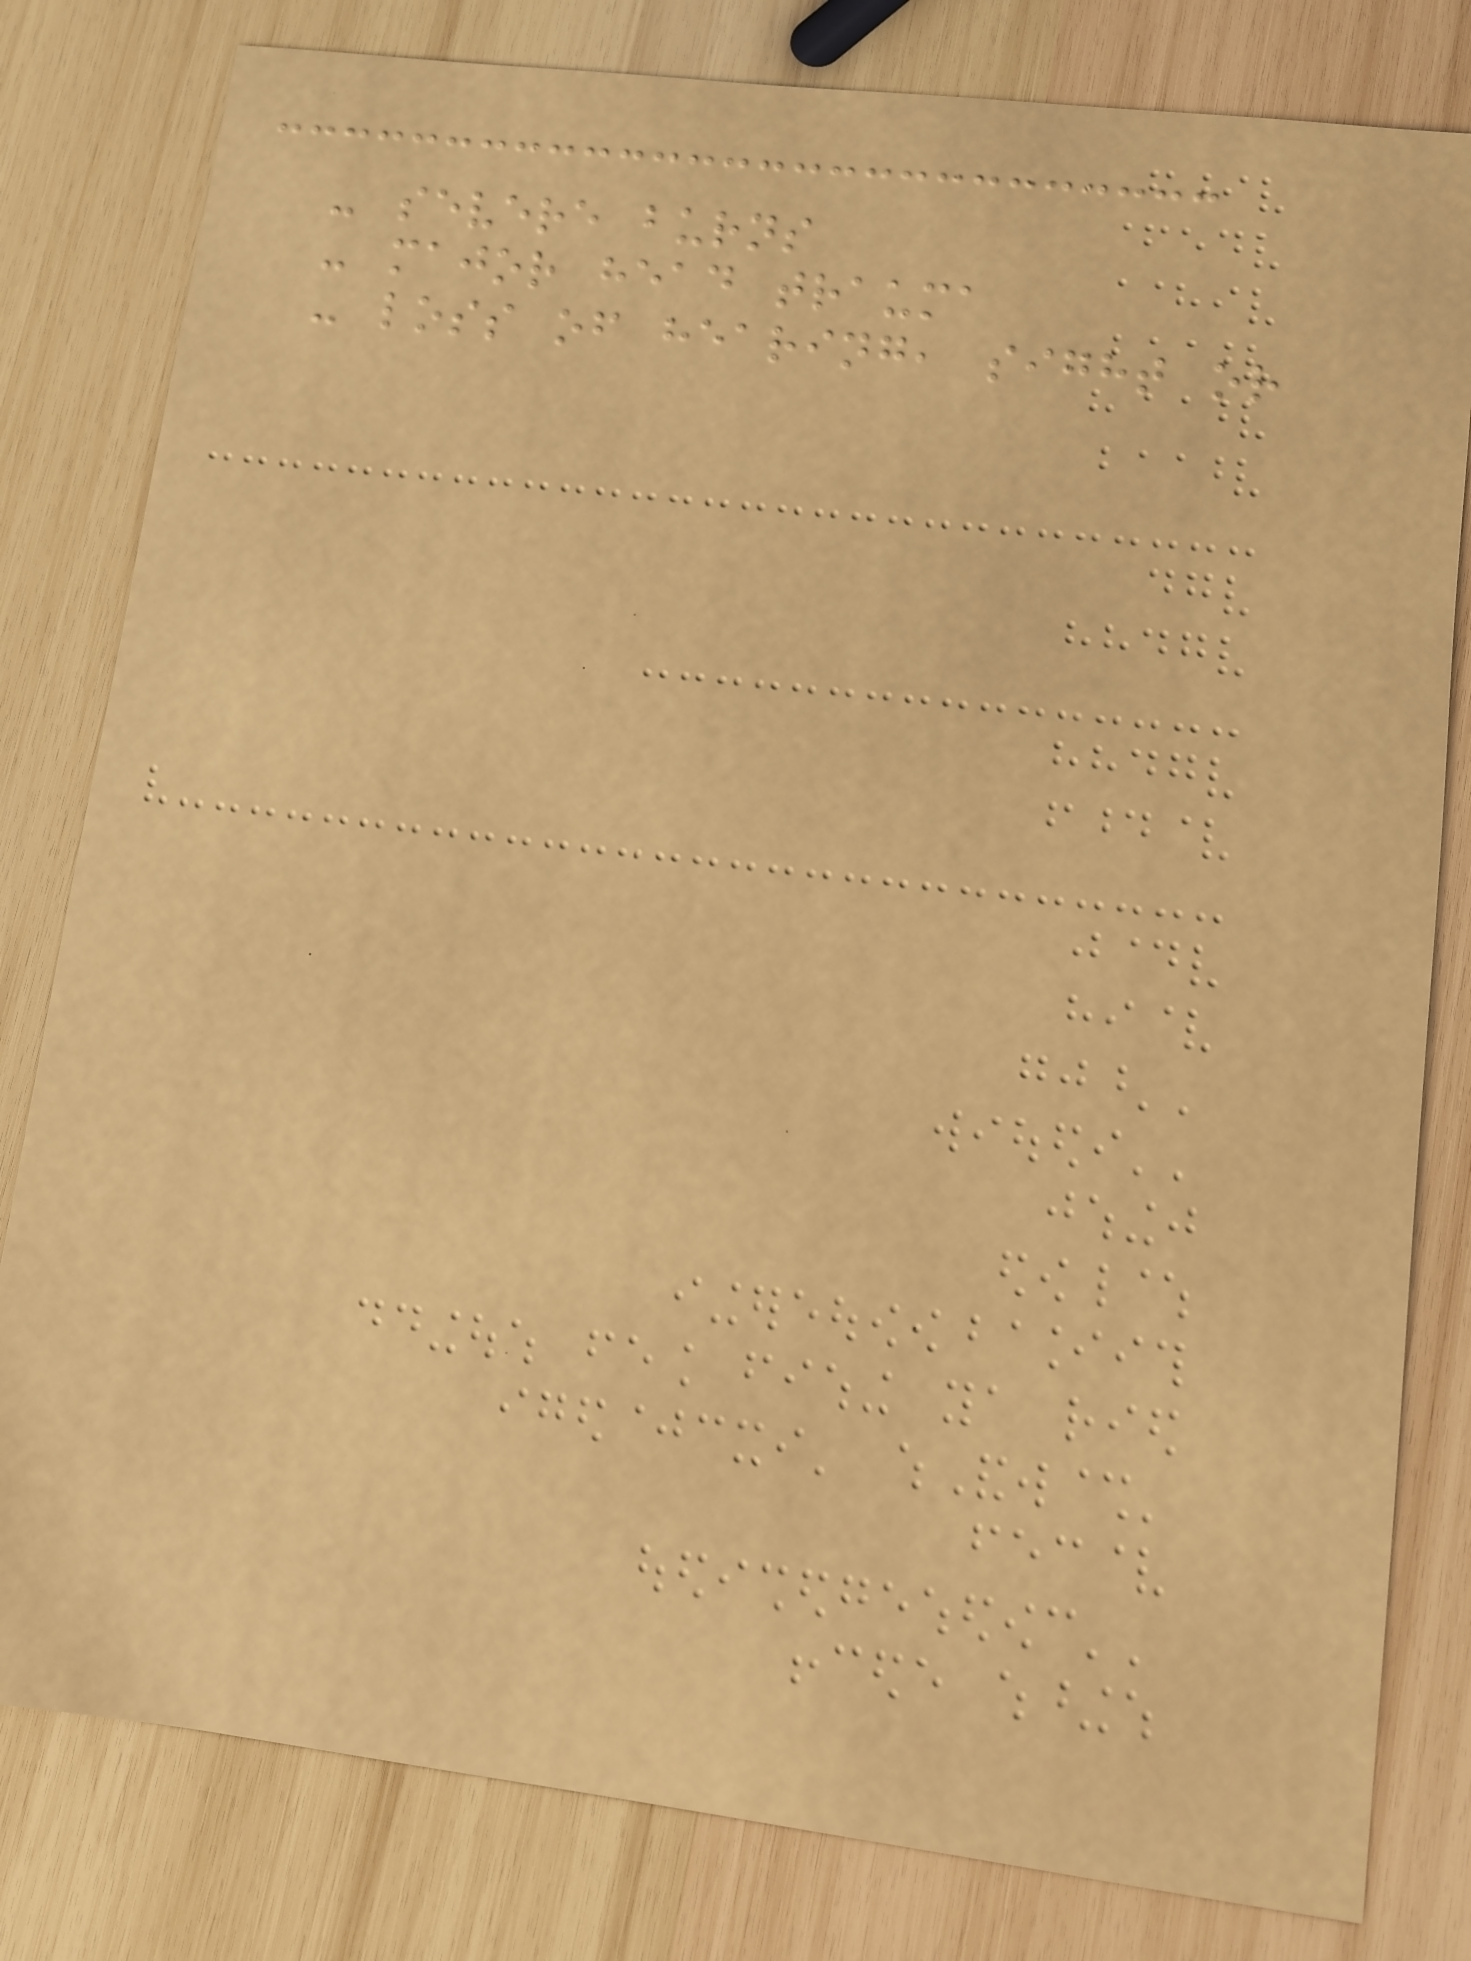- severe burns
- major head trauma
- loss of hearing, sight or
